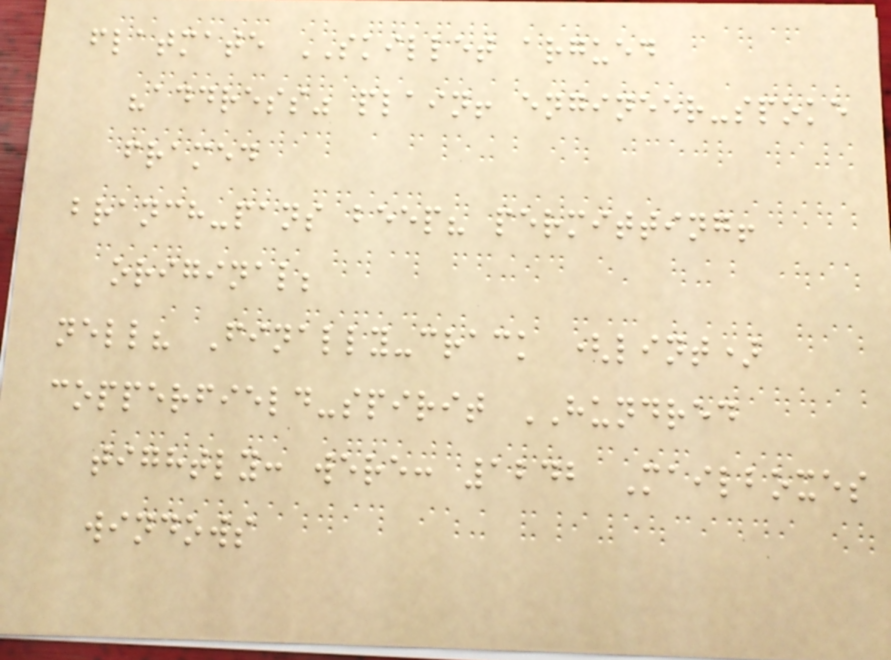flatmate SKILLET argued
"address" plain! engineer-spoke
framed
branch-pans beep? permitting!
original;
nell? Finally-crack (lint)
copperfield-spirit HUNDRED
tightly: were: 1242 Mailboxes
windows
